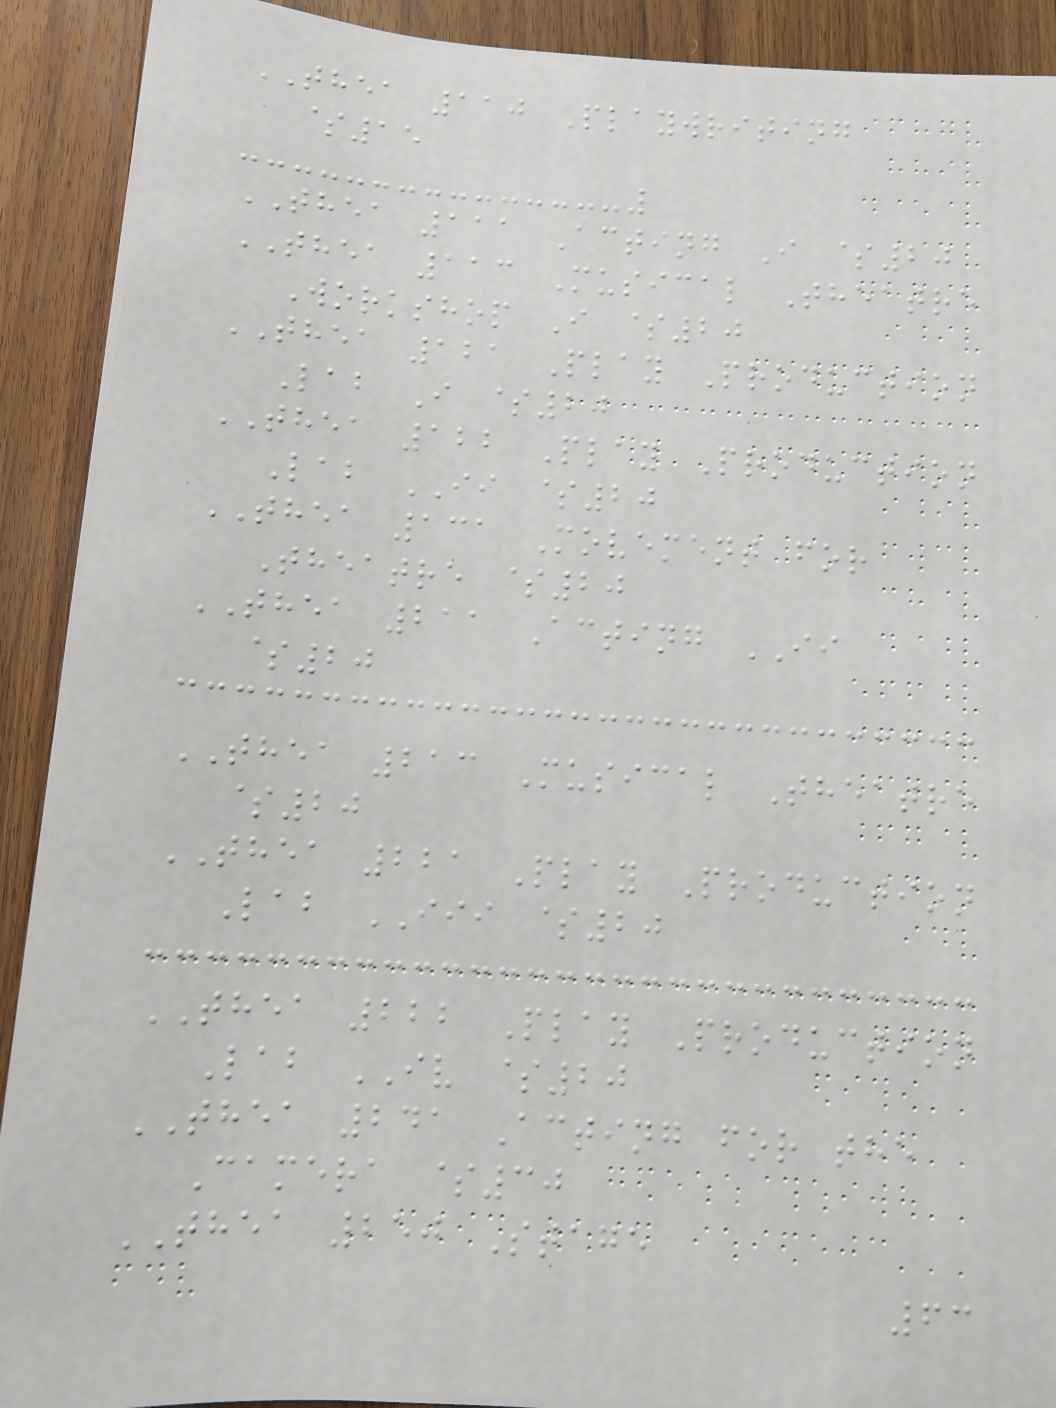THEA 110 Playwriting
$15
THEA 111 Acting I $20
THEA 113 Musical Theatre
Workshop I $20
THEA 121 Play Production
Lab I $20
THEA 122 Play Production
Lab II $20
THEA 131 Movement for
Theatre $20
THEA 211 Acting II
$20
THEA 213 Musical Theatre
$20
THEA 221 Play Production
Lab III $20
THEA 222 Play Production
Lab IV $20
THEA 241 Acting for the
Camera $30
THEA 250 Stage
63
